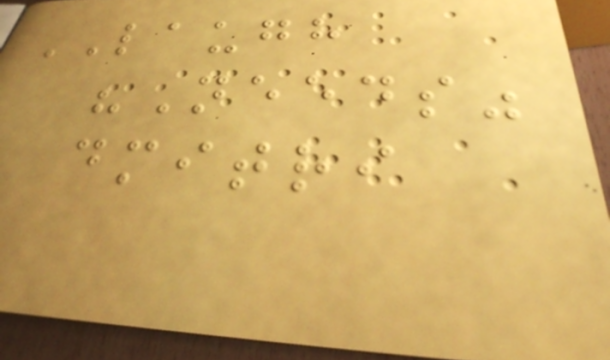LAUGH
"Needs"
dmitri
